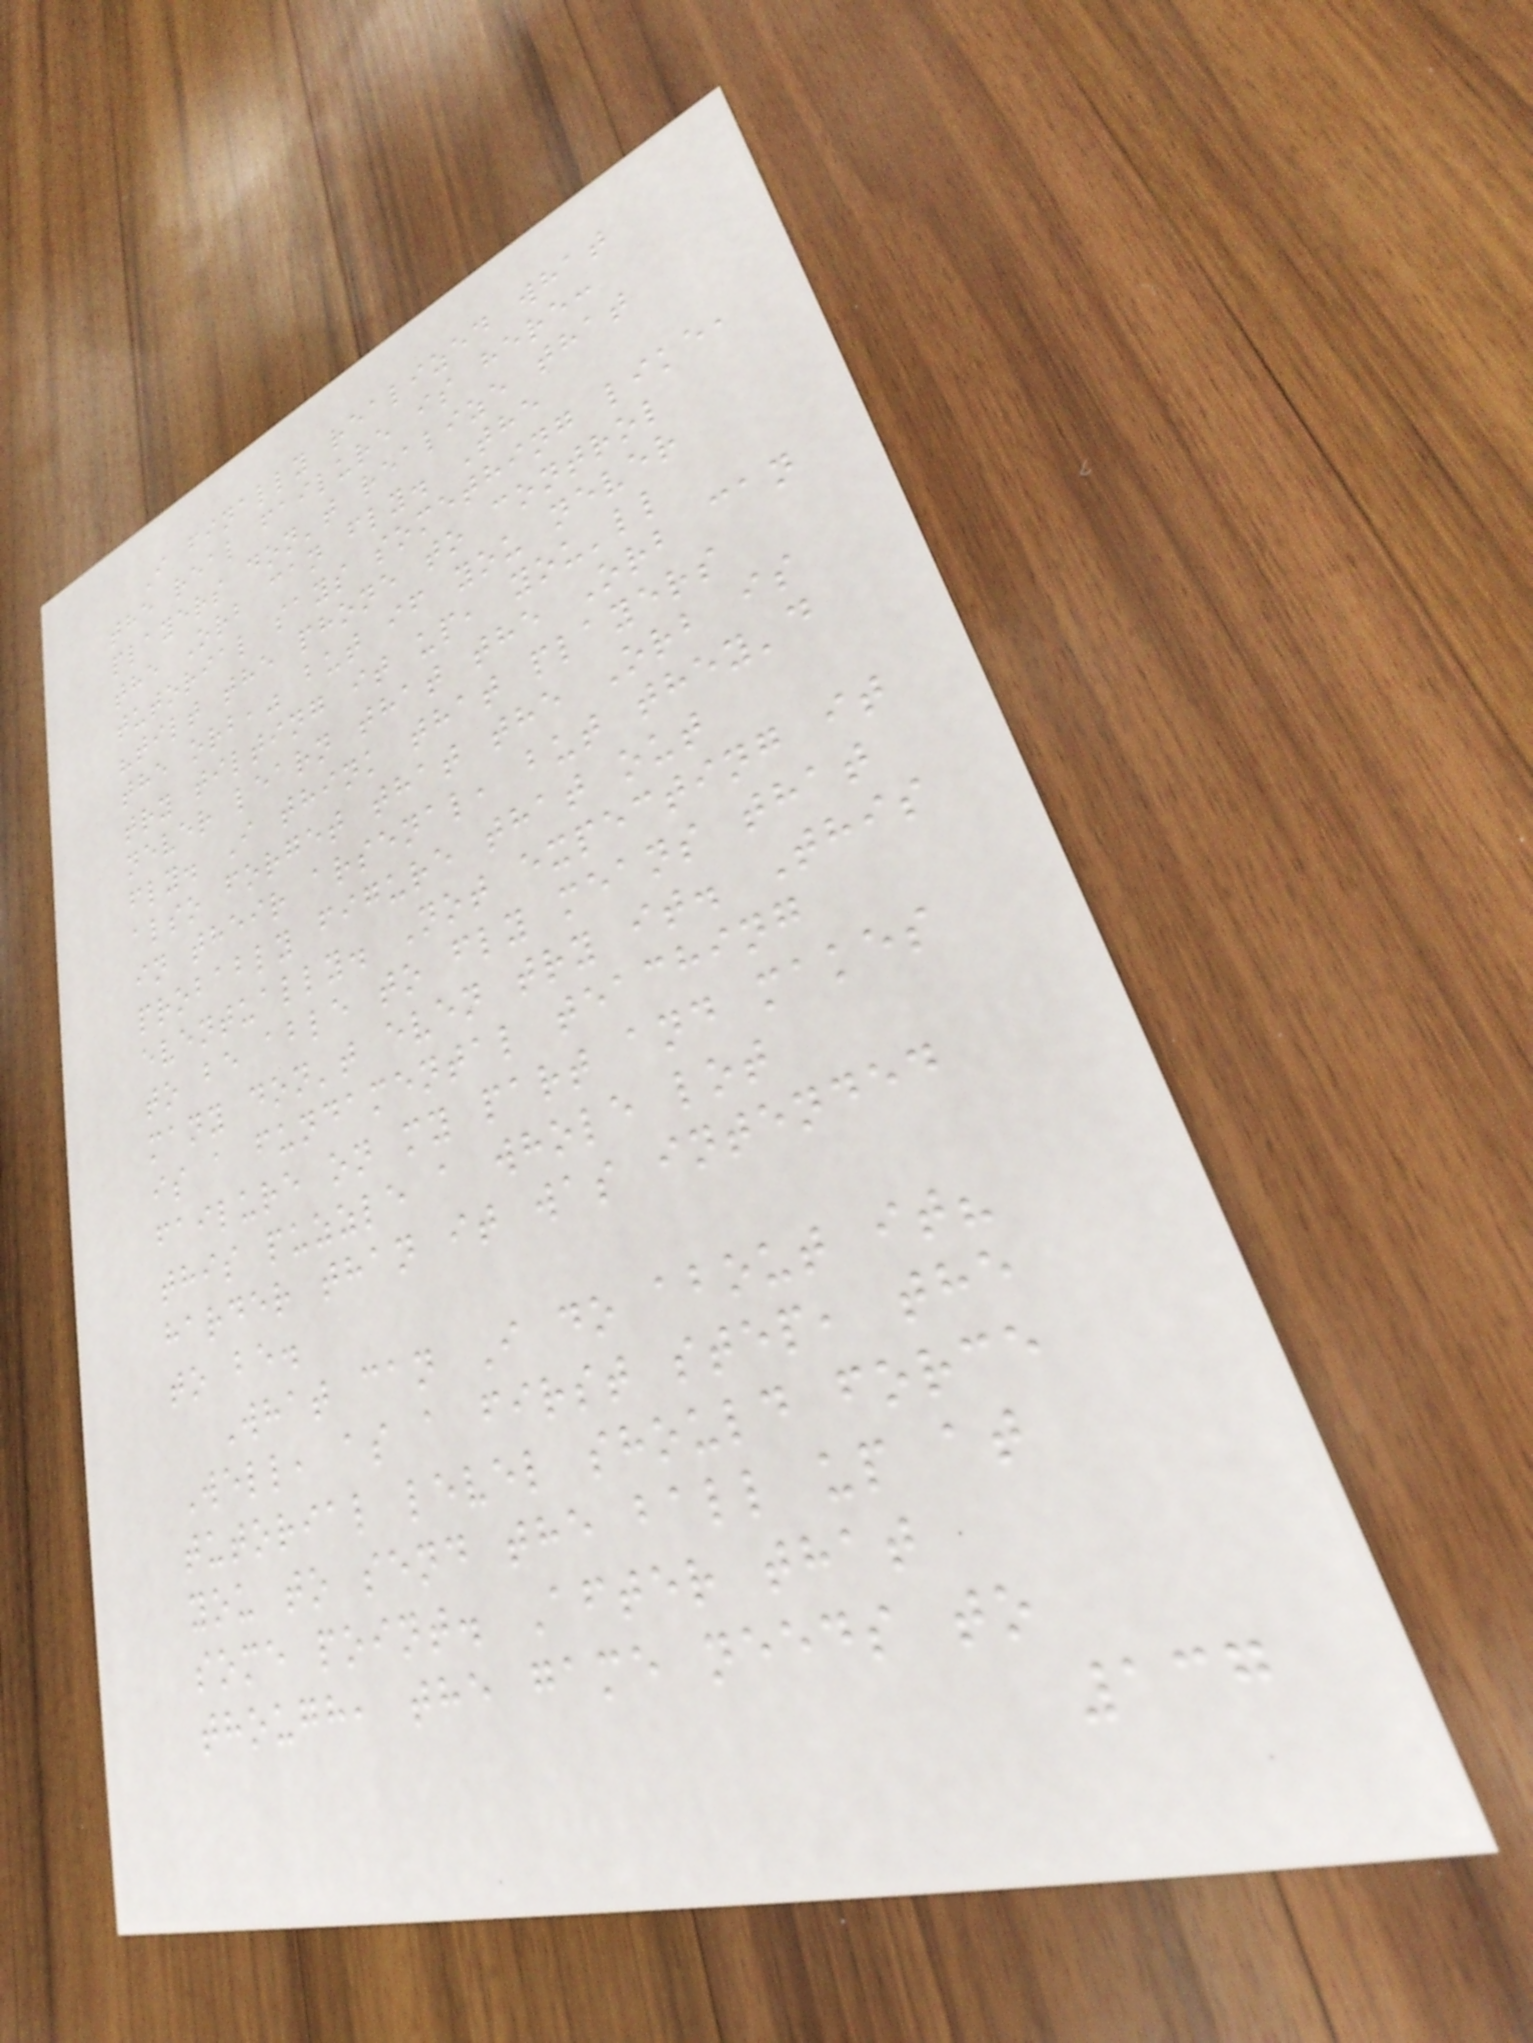I finally realized what
the real failure is here:
players don't realize that
the Orb can fly. The
tutorial says something like,
"tilt the phone to control
the orb," but if you never
try tilting it up, you'll
never learn that the Orb can
fly. I think that players
also forget that the Orb is
in their arsenal, but they'd
probably figure that out
eventually. Not expecting it
to be able to fly means that
many don't even try it. This
is a fundamental teaching
failure on my part and makes
this puzzle a whole lot
harder than it was intended
to be.
What can I do about it?
Well, as a first step, the
tutorial level should force
you to send the ball up at
some point. After that
though, the game needs to
137
